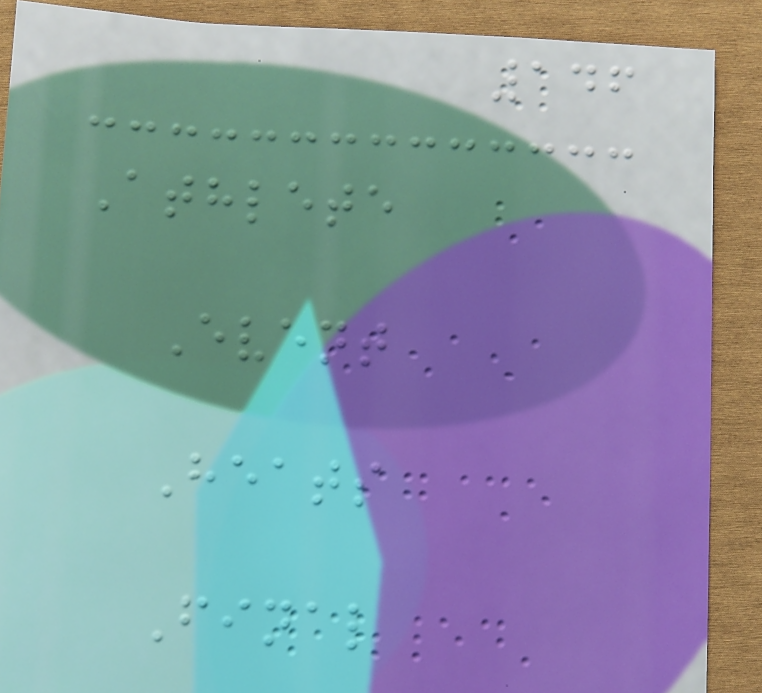146
Athlete
Event
Heats
Final
